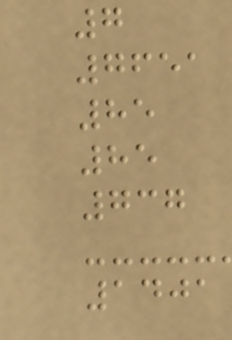7
7651
85
85
737
1401
